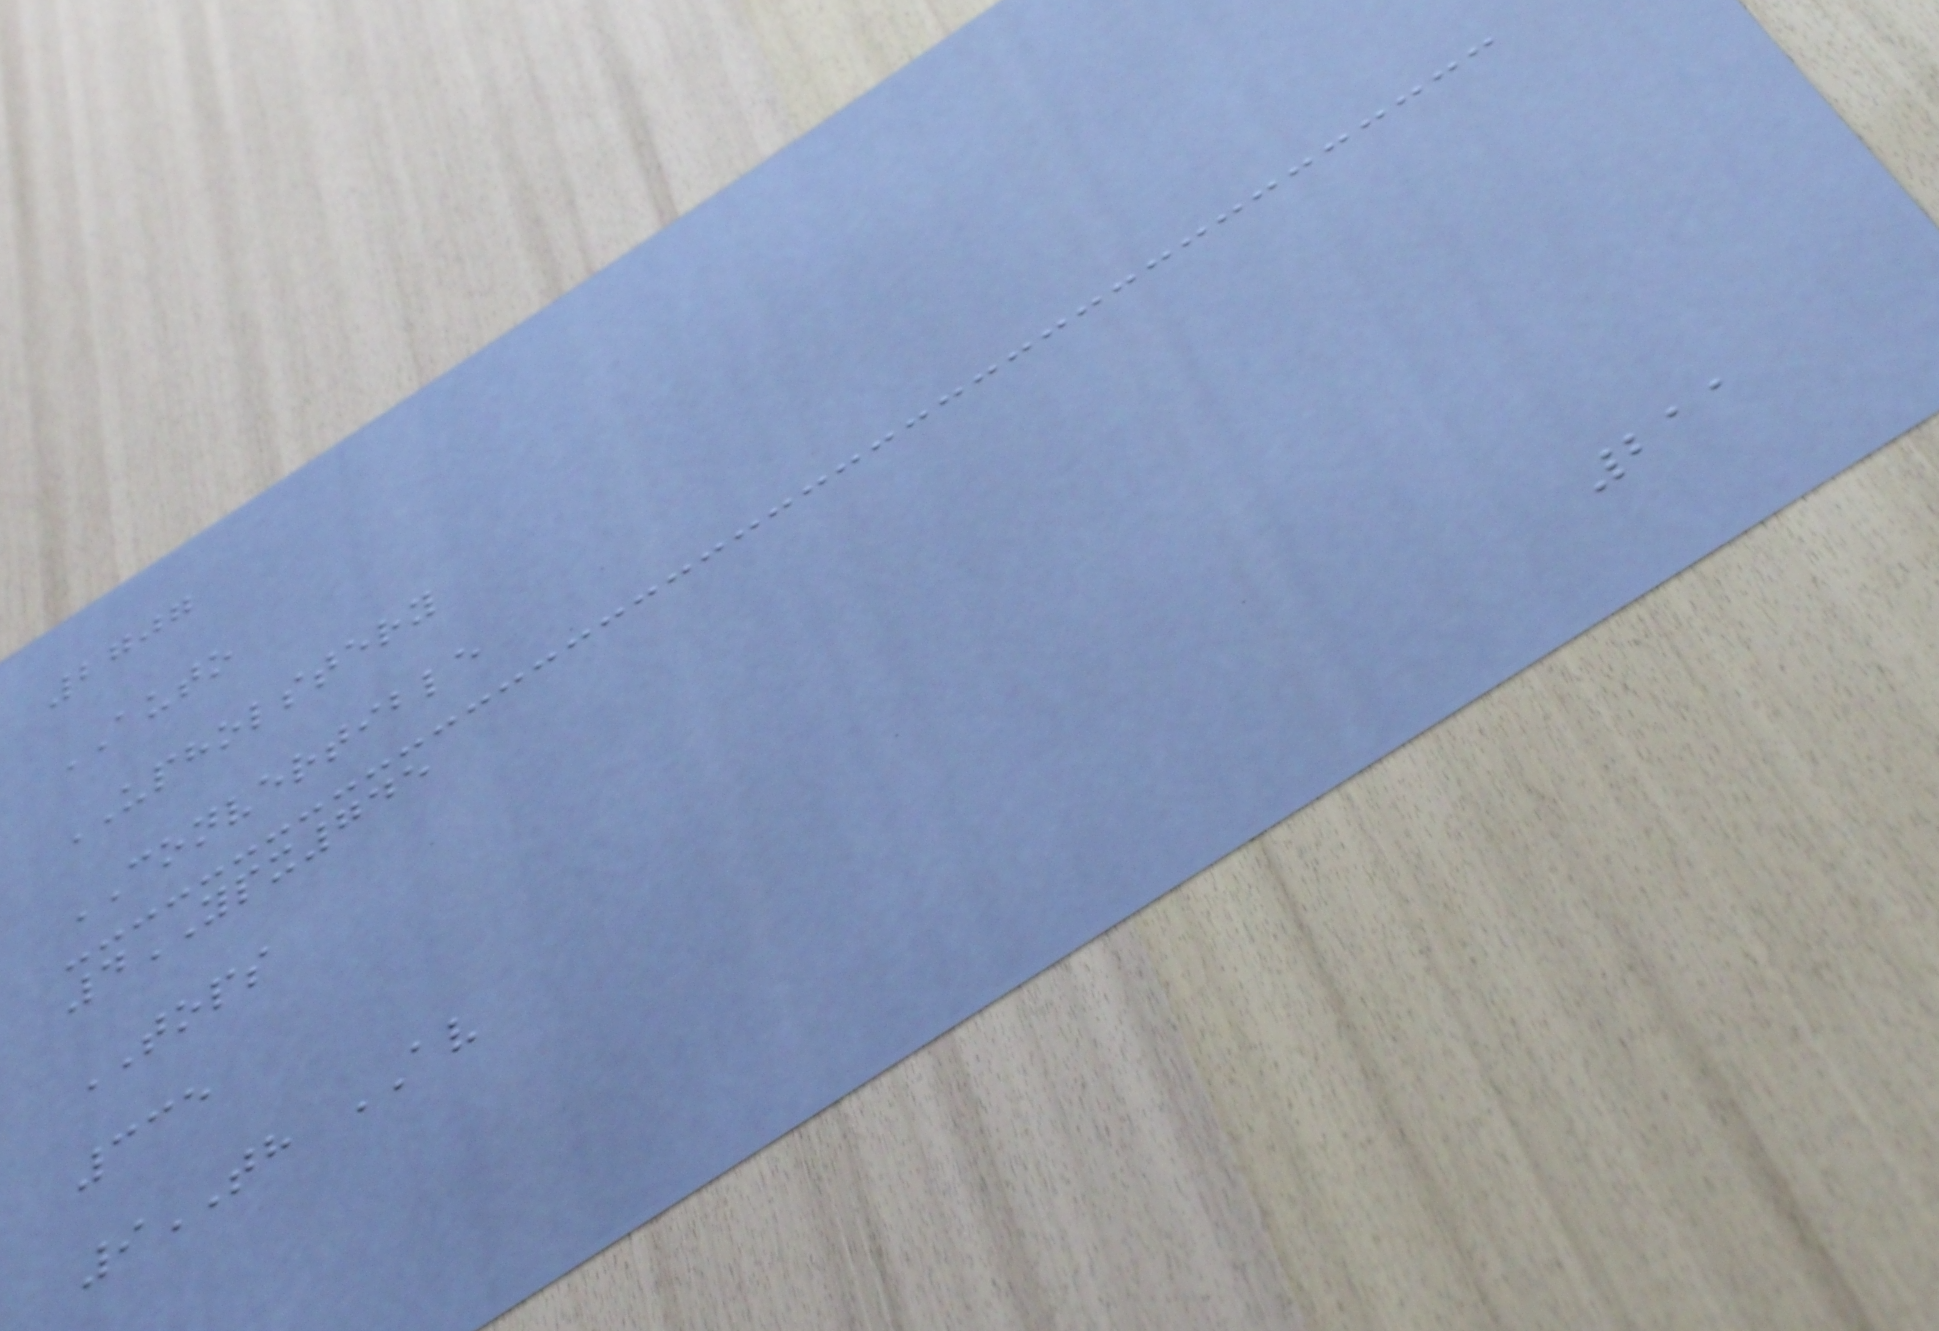2707
AUTO
UPHOLSTERY
CONVERTIBLE
4YPX745
TOPS
335
9TH AV
211
